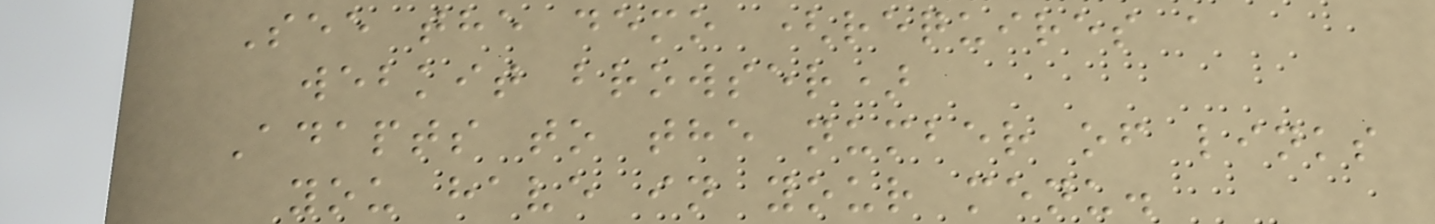See the demo (requires a
webkit browser)
Adapts to the number of links
you have in your menu.
